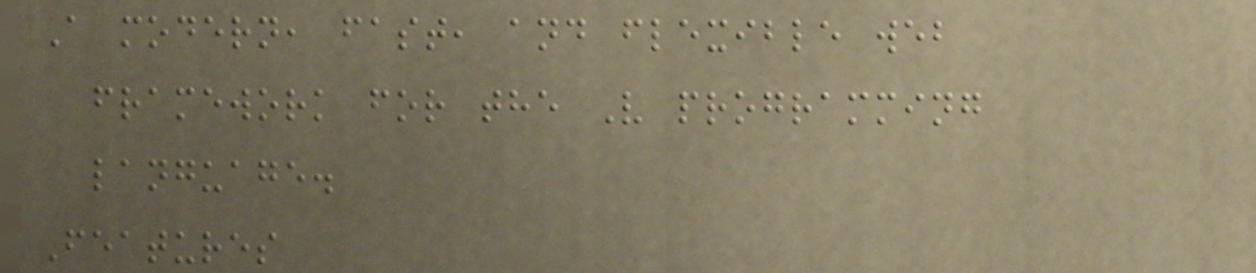A modern, fast, and flexible web
framework for the V programming
language.
Features
